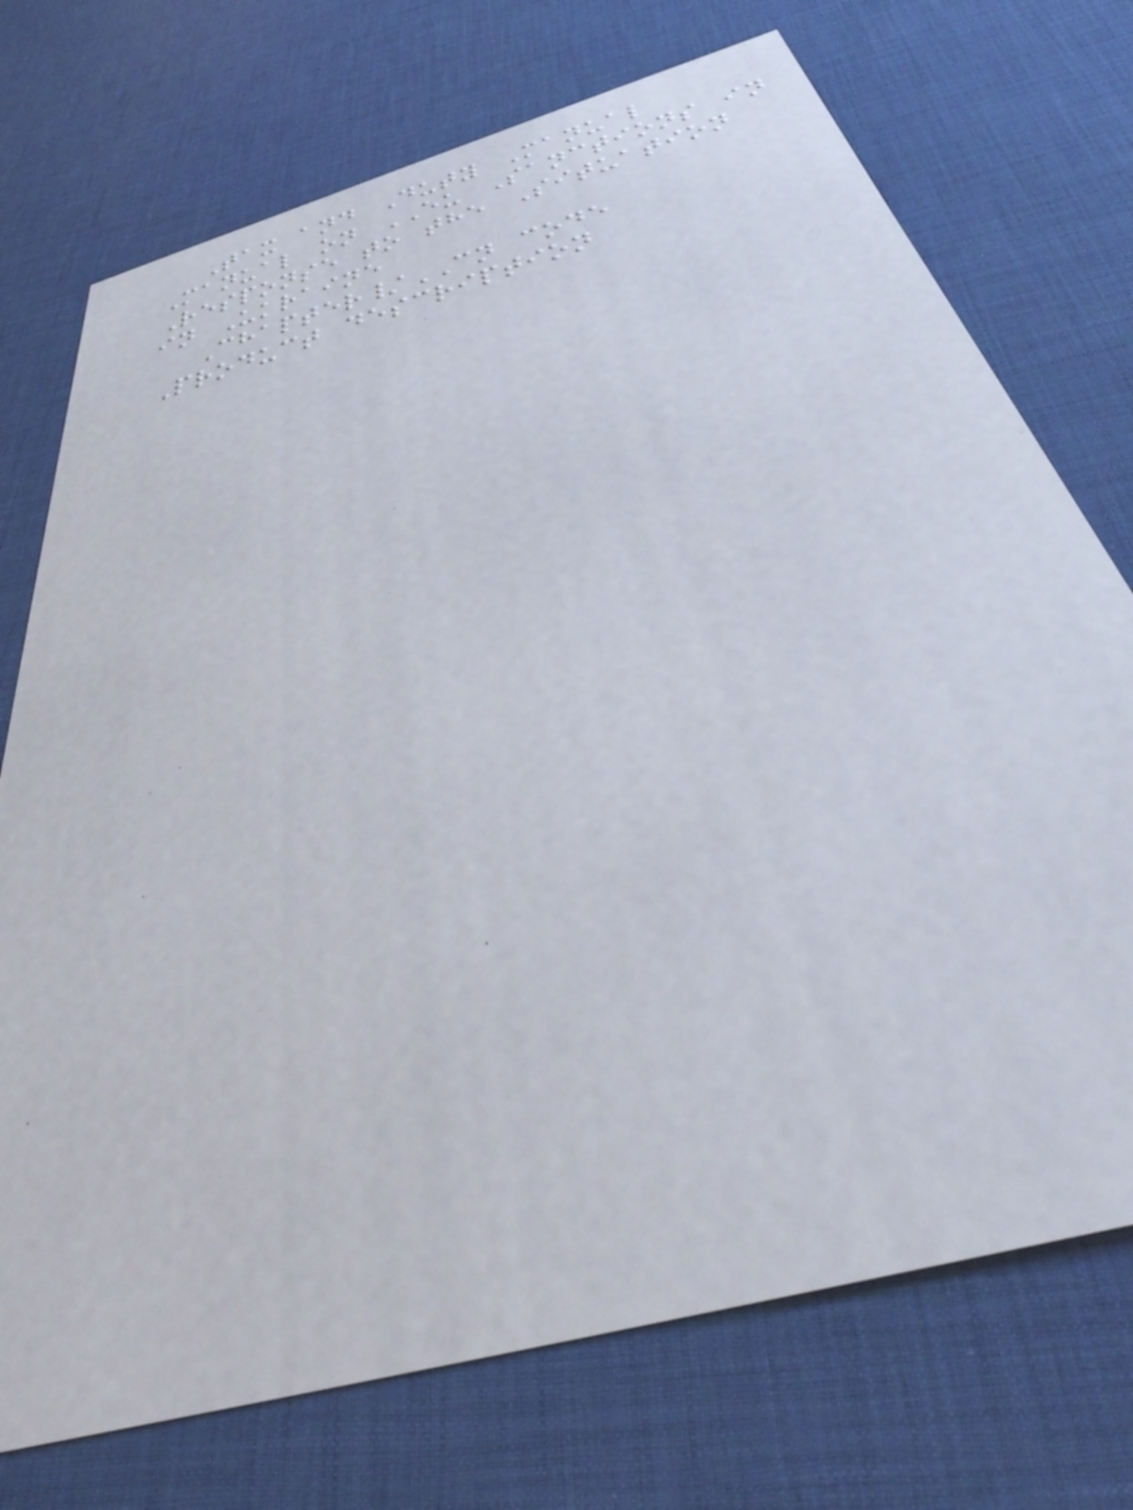Tax and Duty Manual
Manual on EU Sanctions in
Response to the Situation
in Ukraine
Chapter/CN code
Product description
